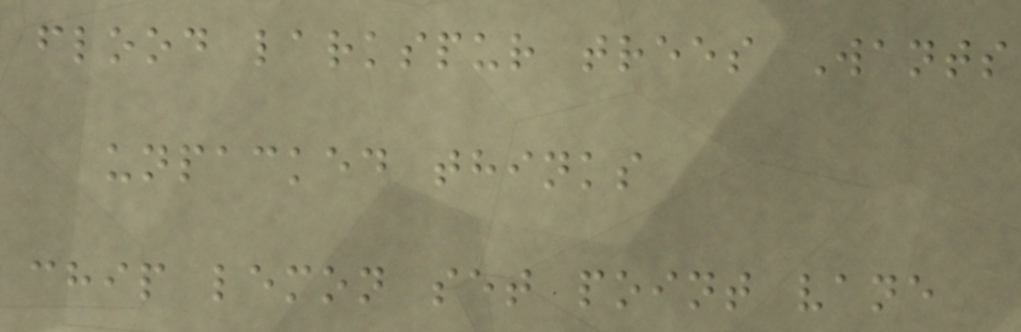flood larkspur trees Wants
unpacked thinks
chip lemon set point vane
